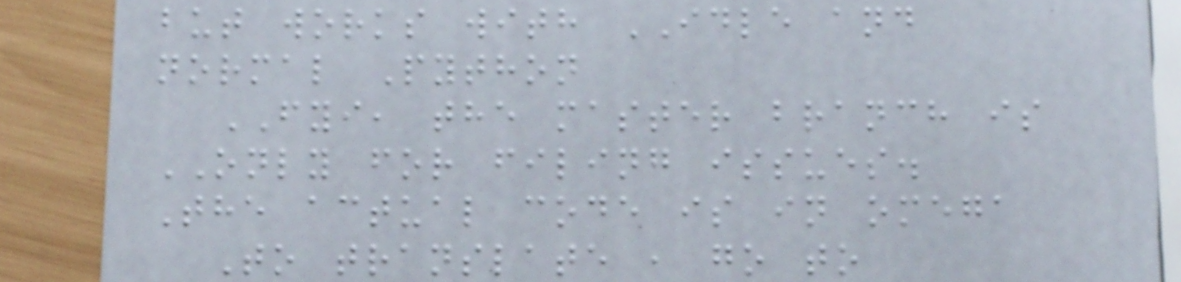but works with IDLE and
normal Python
FYI, the master branch is
ONLY for filing issues.
The actual code is in omega
To translate , go to
